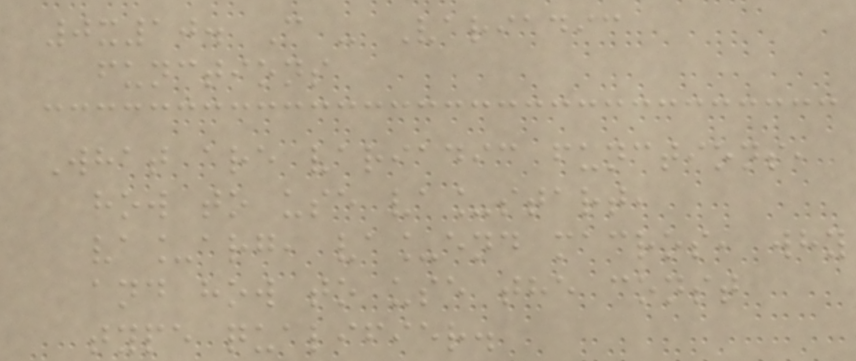0x10. C - Variadic
functions
What are variadic functions,
how to use va_start,
va_arg, va_end macros, why
and how to use the const
type qualifier.
